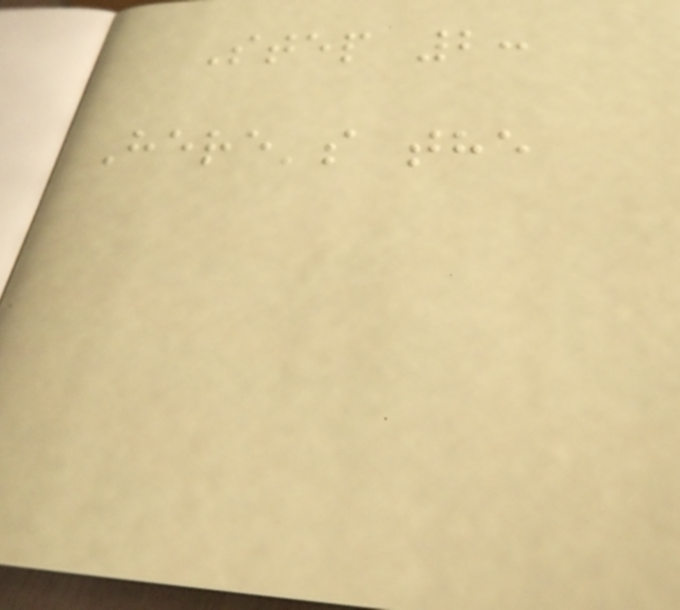Step 2:
Here's the
